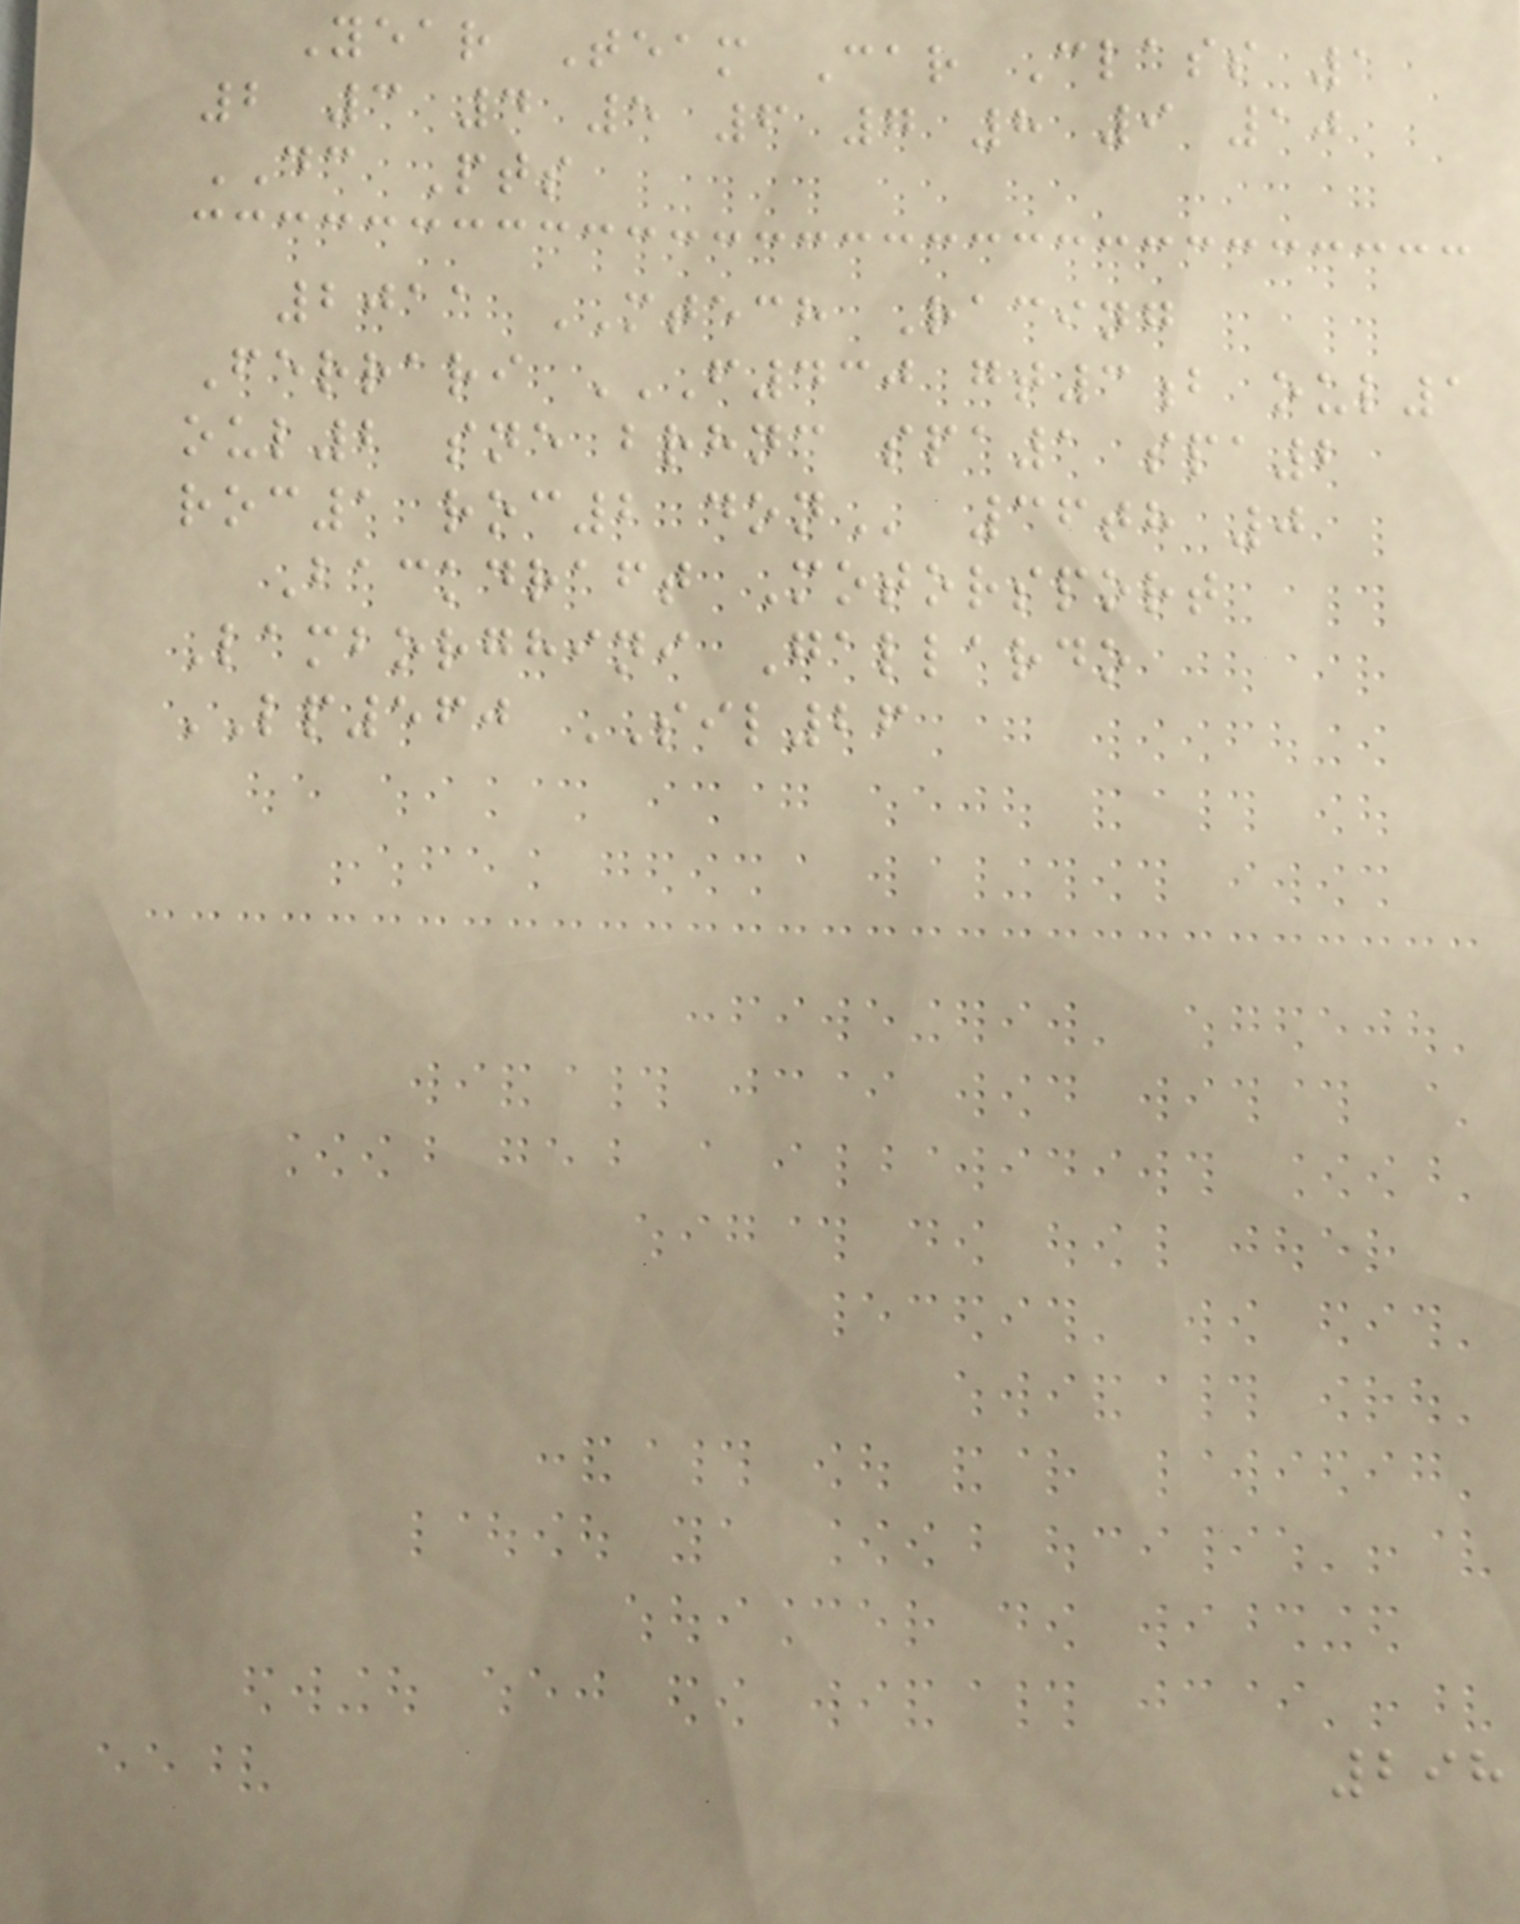Year Team Car Class 1
2 3 4 5 6 7 8 9 10
DC Pts
2011 MTECH Racing
Ferrari F430 GT3B OUL1
OUL2 SNE BRHNC SPA1 SPA2
ROC1 ROC2 DON 36th 0
Backdraft Motorsport
Lamborghini Gallardo
LP560 SIL26
298
